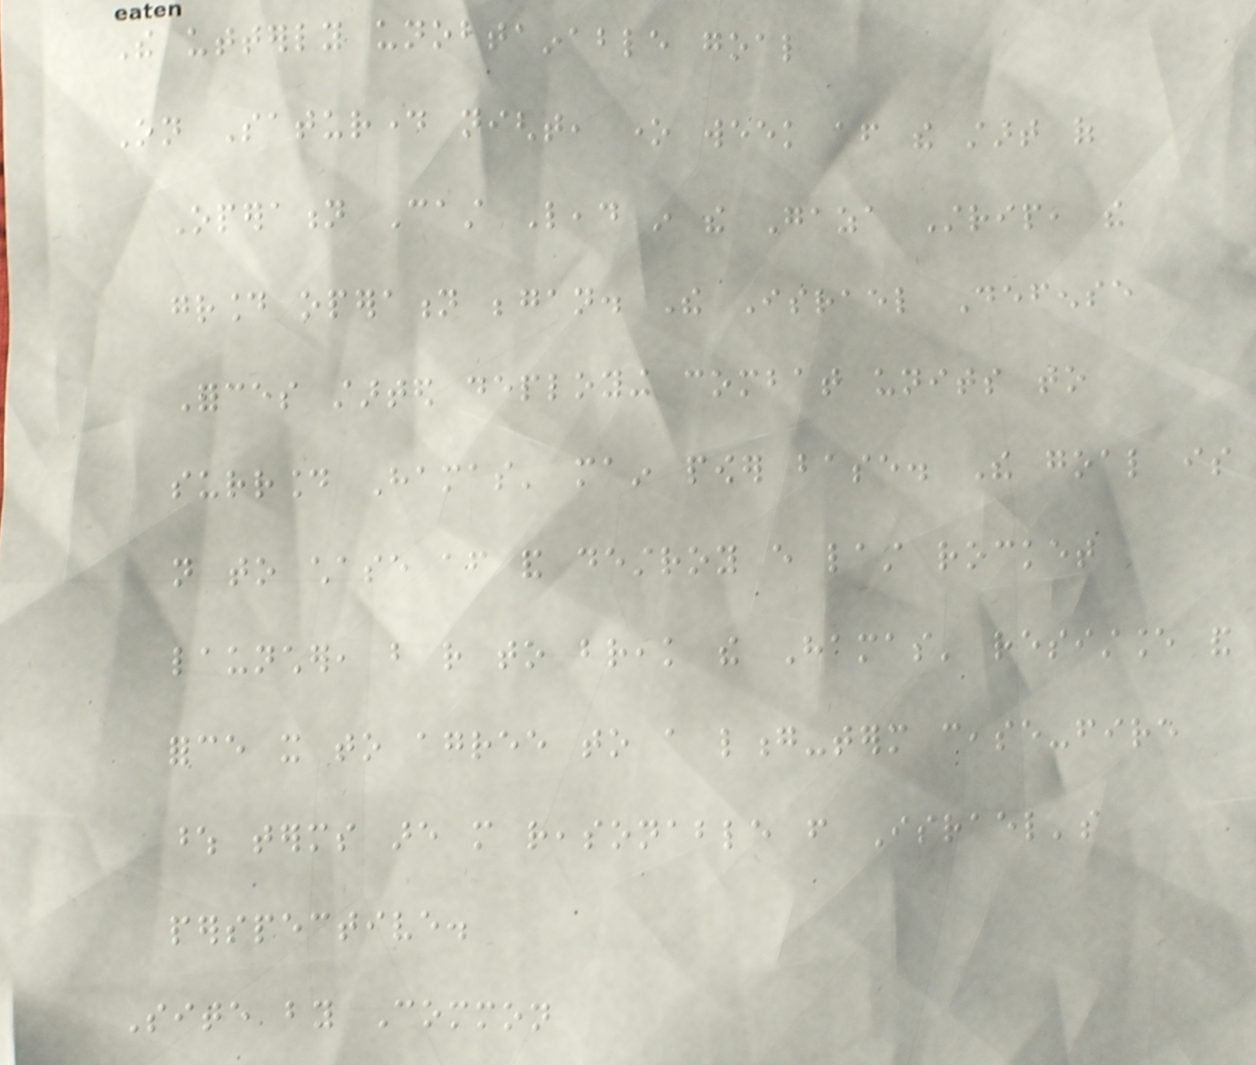The utterly unobtainable goal
On Saturday night, one week after the start of
Operation Cast Lead in the Gaza Strip, the
ground operation began. The Israel Defense
Forces started deploying combat units to
surround Hamas' main power base. The goal is
not to chase after and destroy every last rocket
launcher, but rather to break the Hamas' resistance and
force it to agree to a long-term cease-fire
whose terms are more reasonable from Israel's
perspective.
Site by Common
